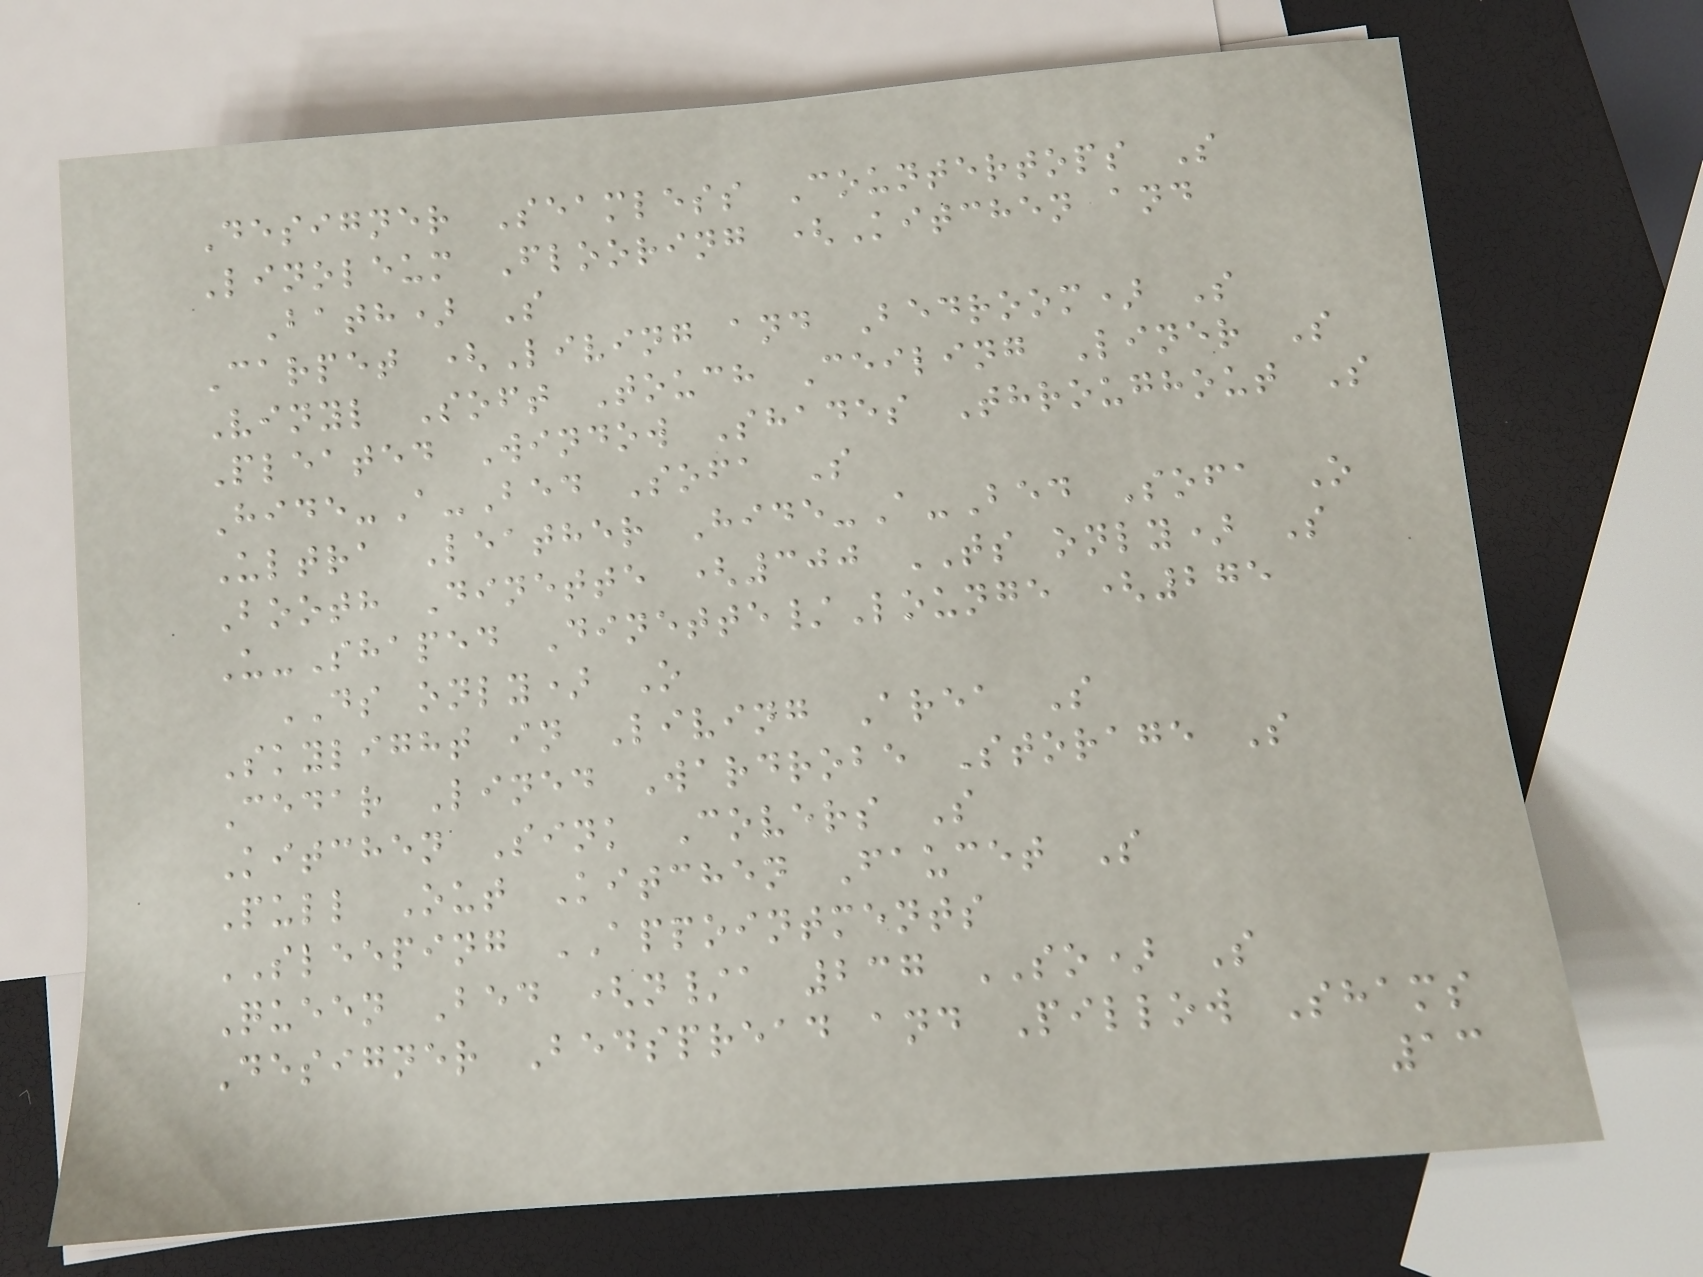Designer Seamless Countertops S
Linoleum Flooring (Kitchen and
Bath) S
Carpet (Living and Bedroom) S
Vinyl Soft Touch Ceiling Liner S
Pleated Window Shades Throughout S
Hide-A-Bed Sofa S
Ultra Leather Hide-A-Bed Sofa O
Booth Dinette (300 TS only) S
U-Shaped Dinette/Lounge (275
DS only) O
Skylight in Living Area S
Cedar Lined Wardrobe Storage S
Kitchen Sink Covers S
Pull Out Kitchen Faucet S
SLEEPING APPOINTMENTS
Queen Bed (n/a 237 SO) S
Designer Bedspread and Pillow Shams
13
